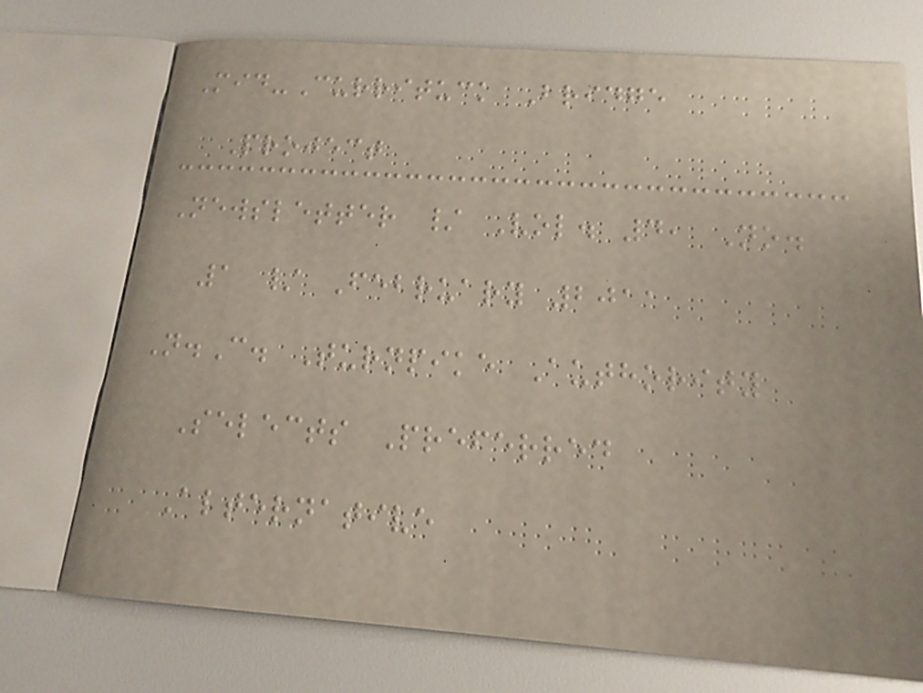Mid-Currituck Bridge
Project
Newsletter / Vol. 4, No.
1 / February 2011
N.C. Turnpike Authority
Selects Preferred
Alternative
